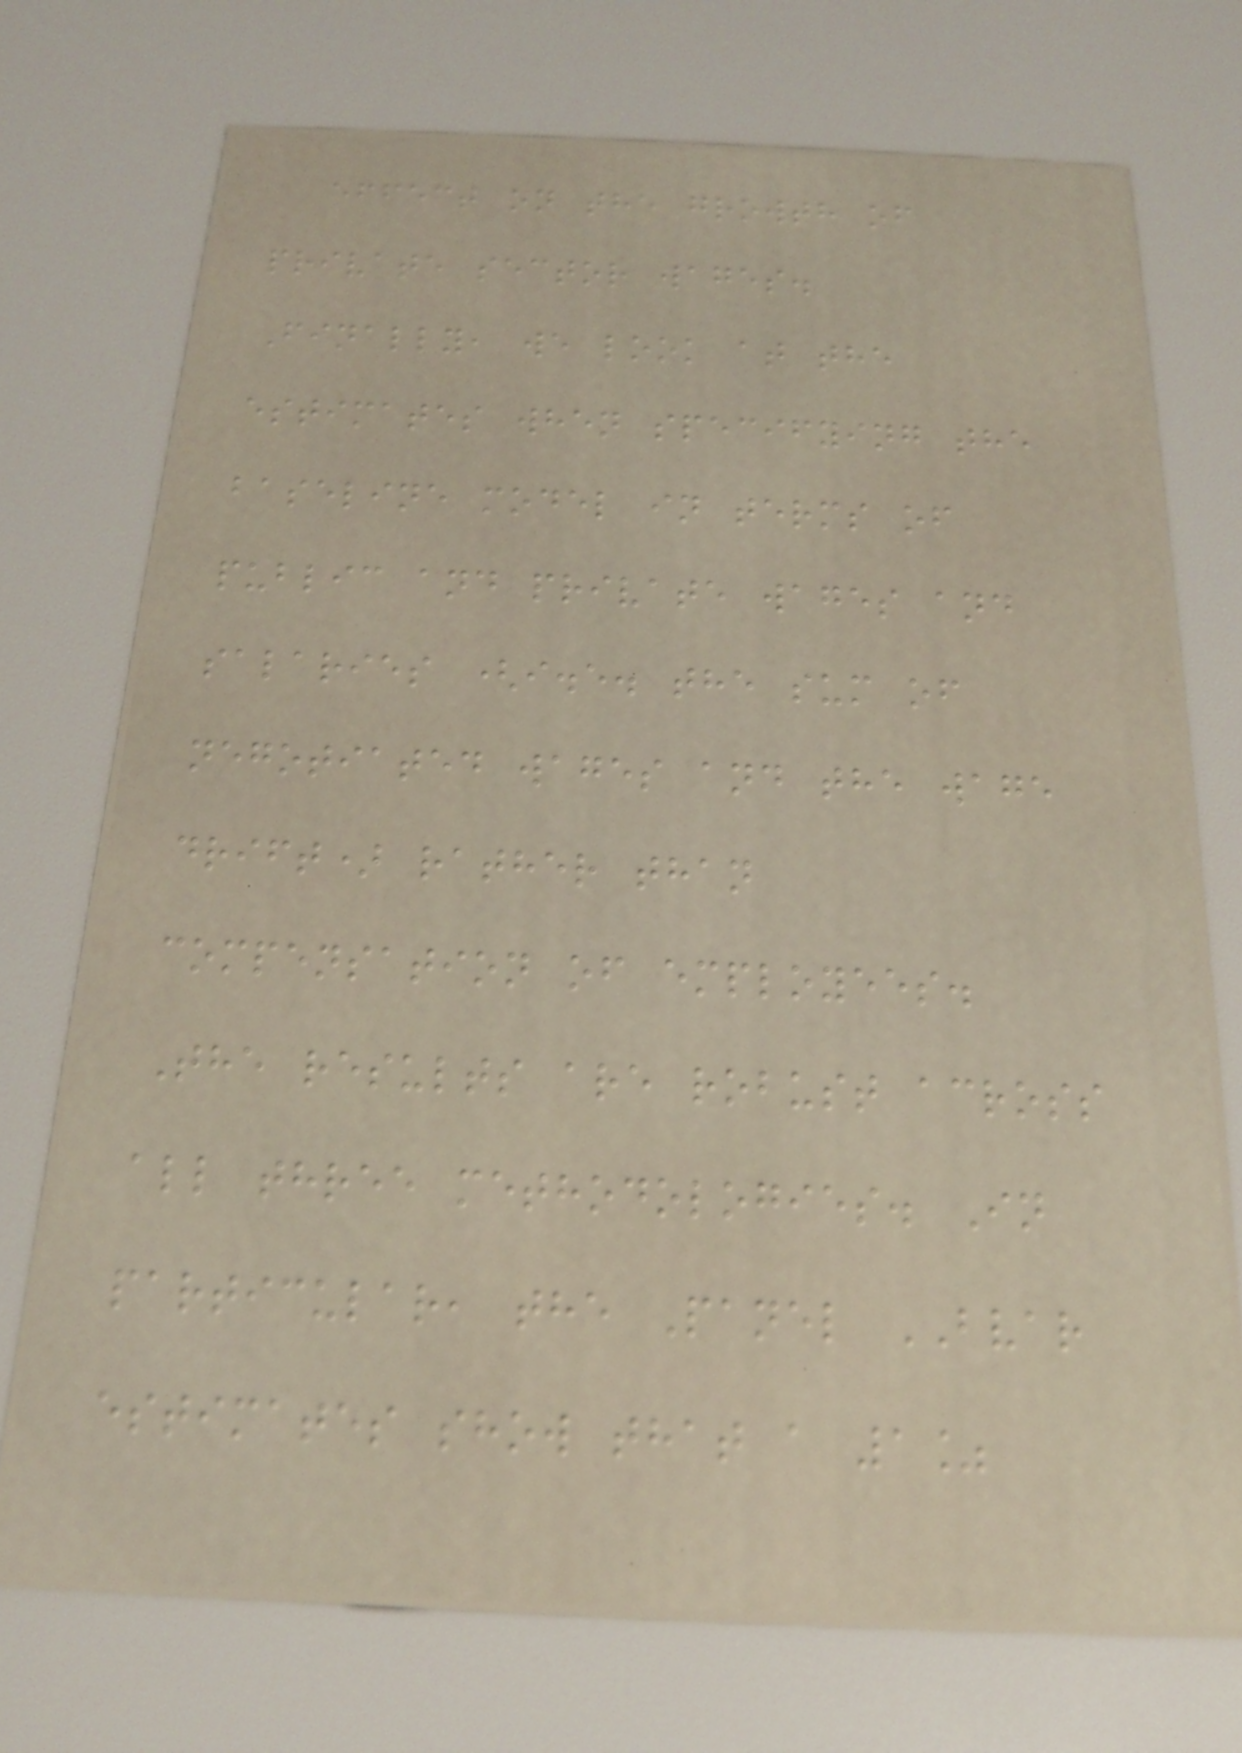effect on the growth of
private sector wages.
Finally, we look at the
estimates when specifying the
baseline model in terms of
public and private wages and
salaries (i.e. the sum of
negotiated wages and the wage
drift) rather than
compensation of employees.
The results are robust across
all three methodologies. In
particular, the Panel BVAR
estimates show that a 1%
